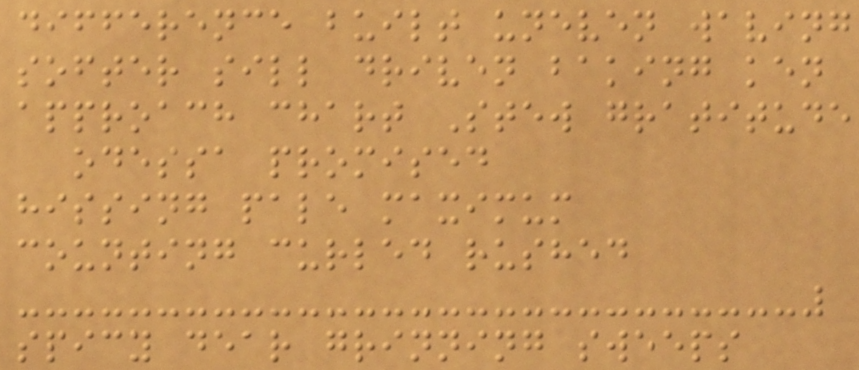difference built uneven waving
softer sill driven baking ken
approach chart Stew gratitude
odessa promised
hissing pale maximum
counting curled rushed
spicy dear grinning sweeps
